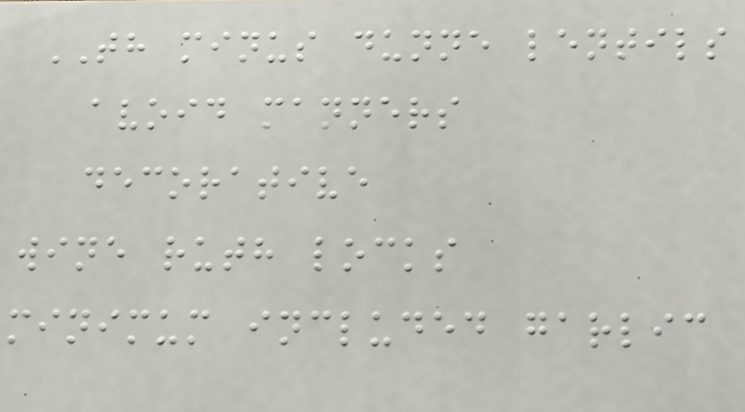TH minus dunne lentils
avoid manners
decorative
wine ruth locks
minimum included garlic
